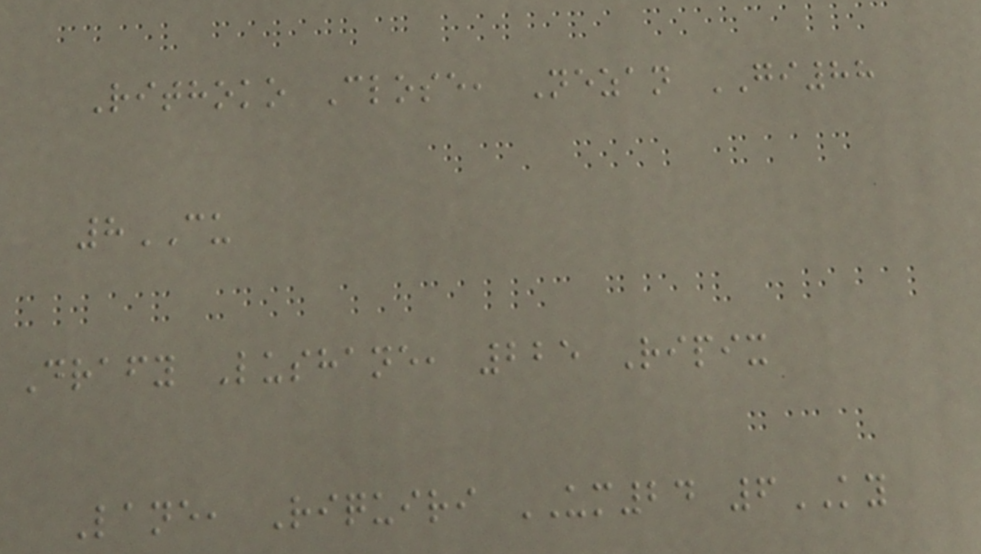Rithoko Close, Nezan GI88
8CU
Drafy Lushane, 225 Ripix
Lane, Riquiri UM24 6KY
